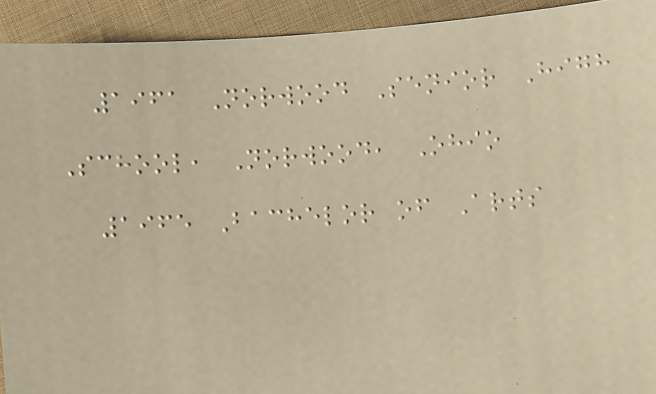1961 Norwood Senior High
School, Norwood, Ohio
1965 Bachelor of Arts
